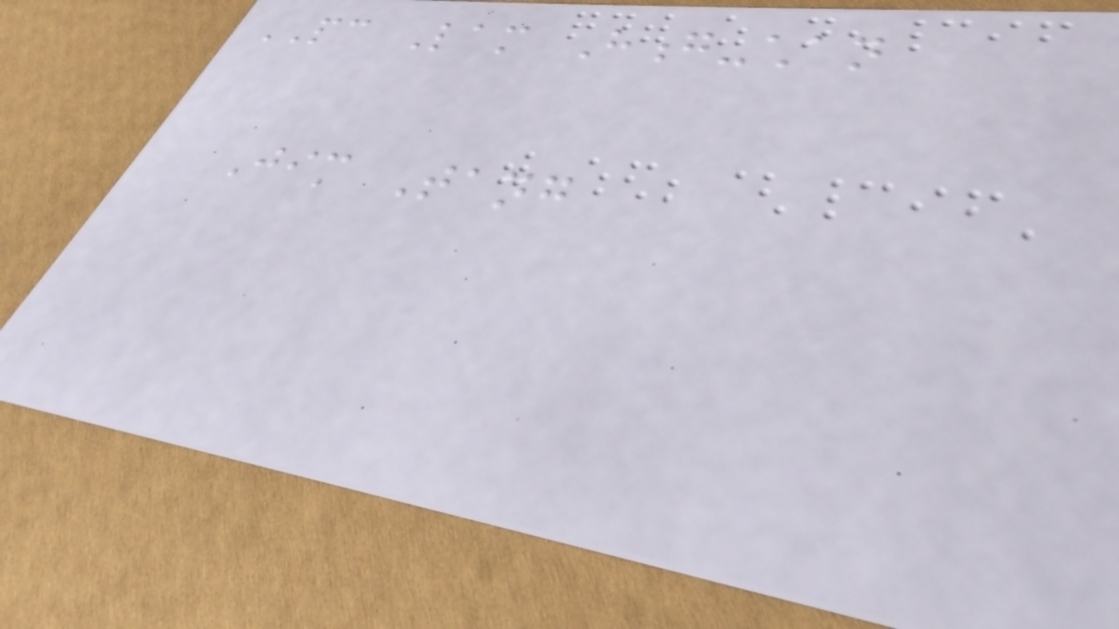PC Lam Hong-chan
Jim Tang
